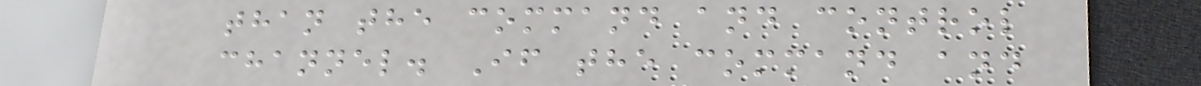than the command and control
channel. If the command and
